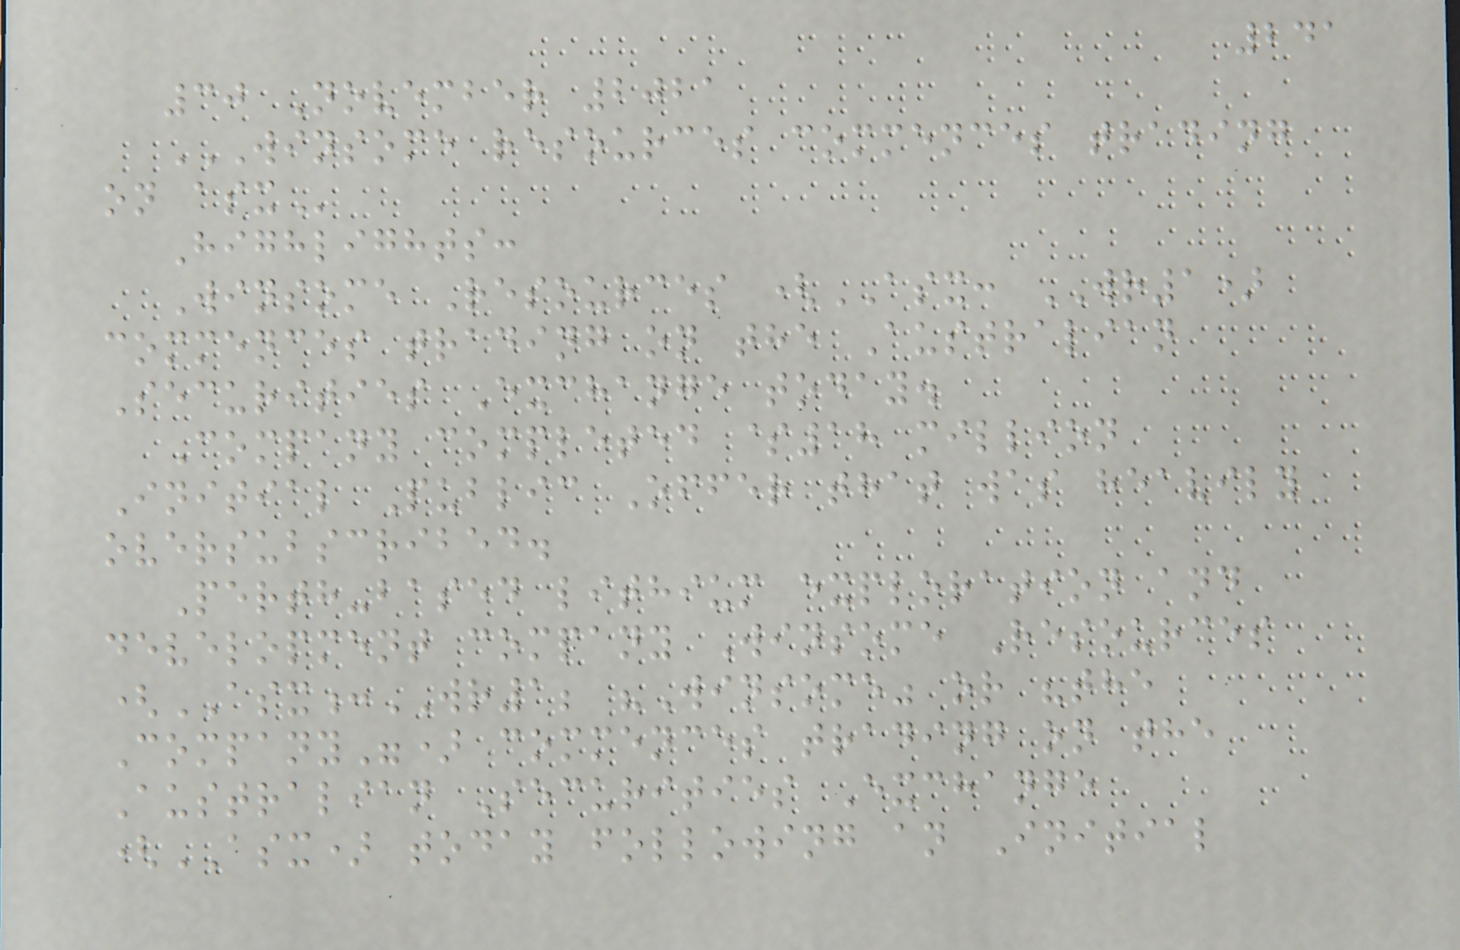241
30 November 2021
WINSOME RESOURCES COMMENCES TRADING
ON ASX
Highlights:
Winsome Resources (ASX: WR1)
commences trading on the Australian
Securities Exchange today.
Company completed $18 million
Initial Public Offer that was heavily
oversubscribed.
Perth-based lithium exploration and
development company Winsome Resources
(ASX:WR1; "Winsome" or "the
Company") commences trading on the
Australian Securities Exchange
(ASX) today following an Initial
